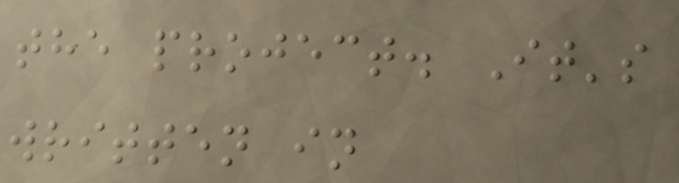the project. It's
written in
